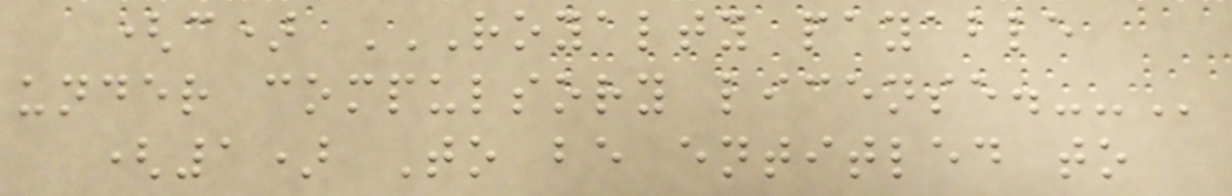(c) ROYALTY PAYABLE
UNDER COMPULSORY LICENSE.--
(1) To be entitled to
